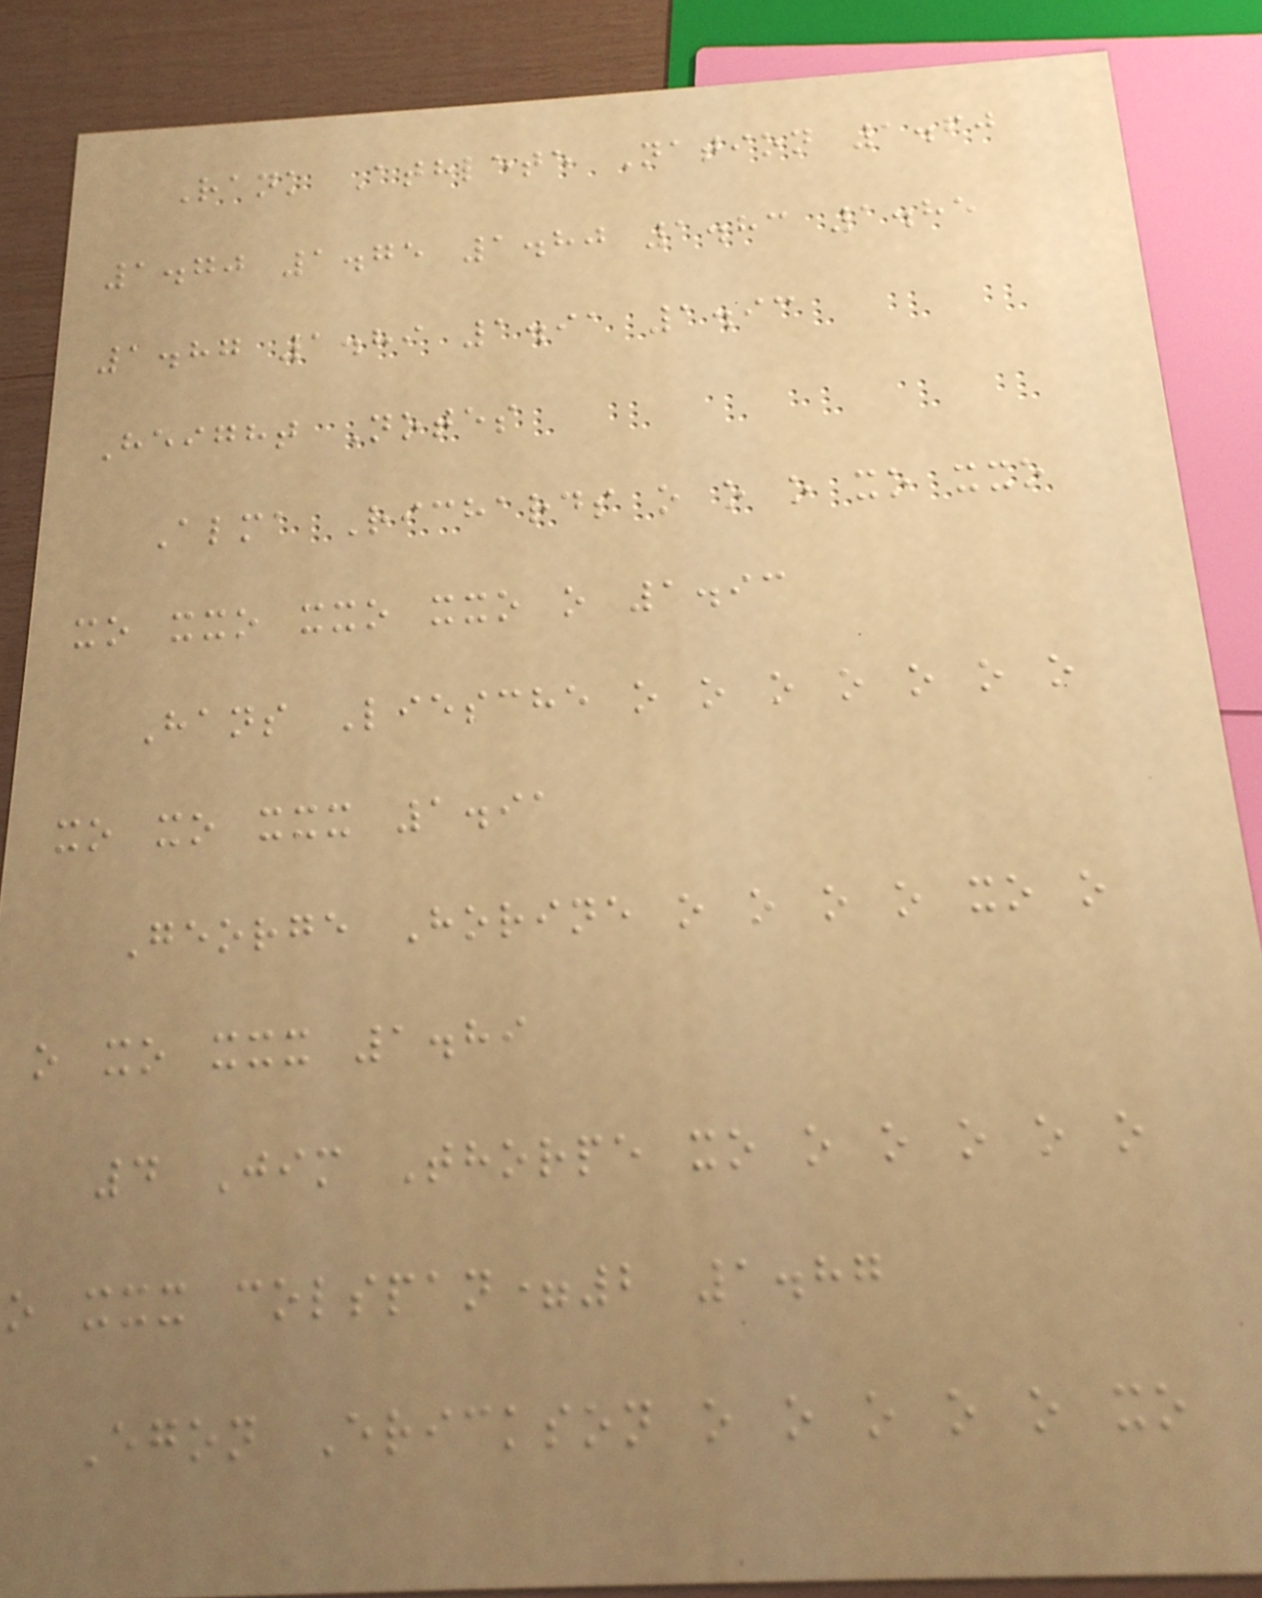Rank Athlete Nation 1.60
1.70 1.75 1.80 1.83 1.85
1.87 1.89 1.91 1.93
Height Notes
Alma Richards o o o xo xxo
xo xxo xxo xxo o 1.93
Hans Liesche o o o o o o o
xo xo xxx 1.91
George Horine o o o o xo o
o xo xxx 1.89
4 Jim Thorpe xo o o o o o
o xxx colspan=2 1.87
Egon Erickson o o o o o xo
